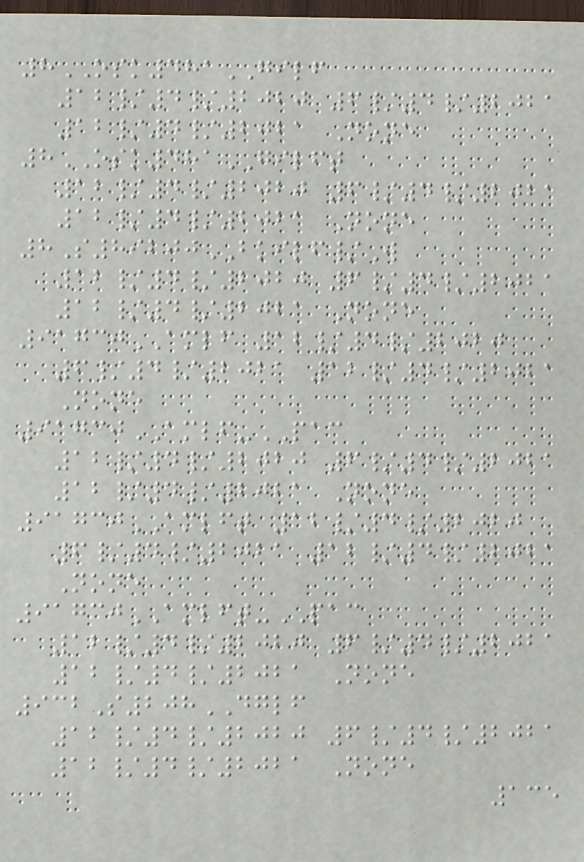8OSK481GILF
12/4/2020 6/4/2021
12/4/2021 None
8OSK481GILFT
12/4/2020 6/4/2021
12/4/2021 None
8S89200BKILF/W
12/4/2020 6/4/2021
12/4/2021 None
91730AMLF 12/4/2020
6/4/2021 12/4/2021
None
91730AMLF-PAC
12/4/2020 6/4/2021
12/4/2021 None
91730AMLFT 12/4/2020
6/4/2021 12/4/2021
None
91730AMLFT-PAC
12/4/2020 6/4/2021
12/4/2021 None
932S208DGLF
12/4/2020 6/4/2021
12/4/2021 None
135
